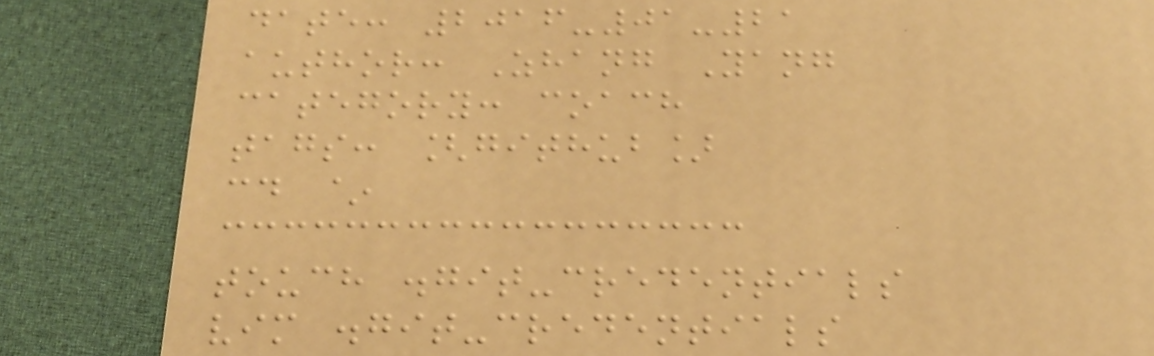date: 2016-01-21
author: Zhang Yang
category: coach
tags: [github]
cd ~
touch .git-credentials
vim .git-credentials
